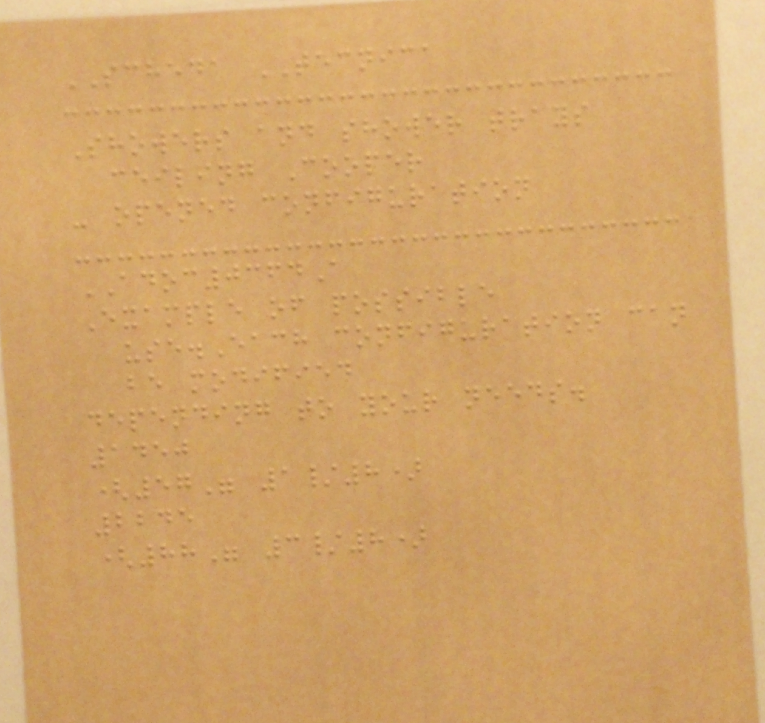SCHEDA TECNICA
Showers and shower trays
ceiling Cooper
- opened configuration
ADOC0364A
Example of possible
use.Each configuration can
be modified
depending to your needs.
1450
(57" 1/8)
2245
(88" 3/8)
